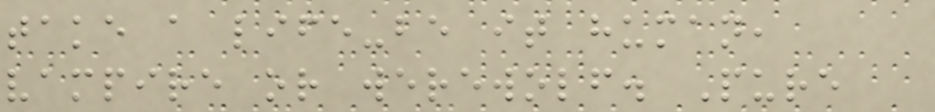take a life-be it human,
vampire or werewolf. Pure
